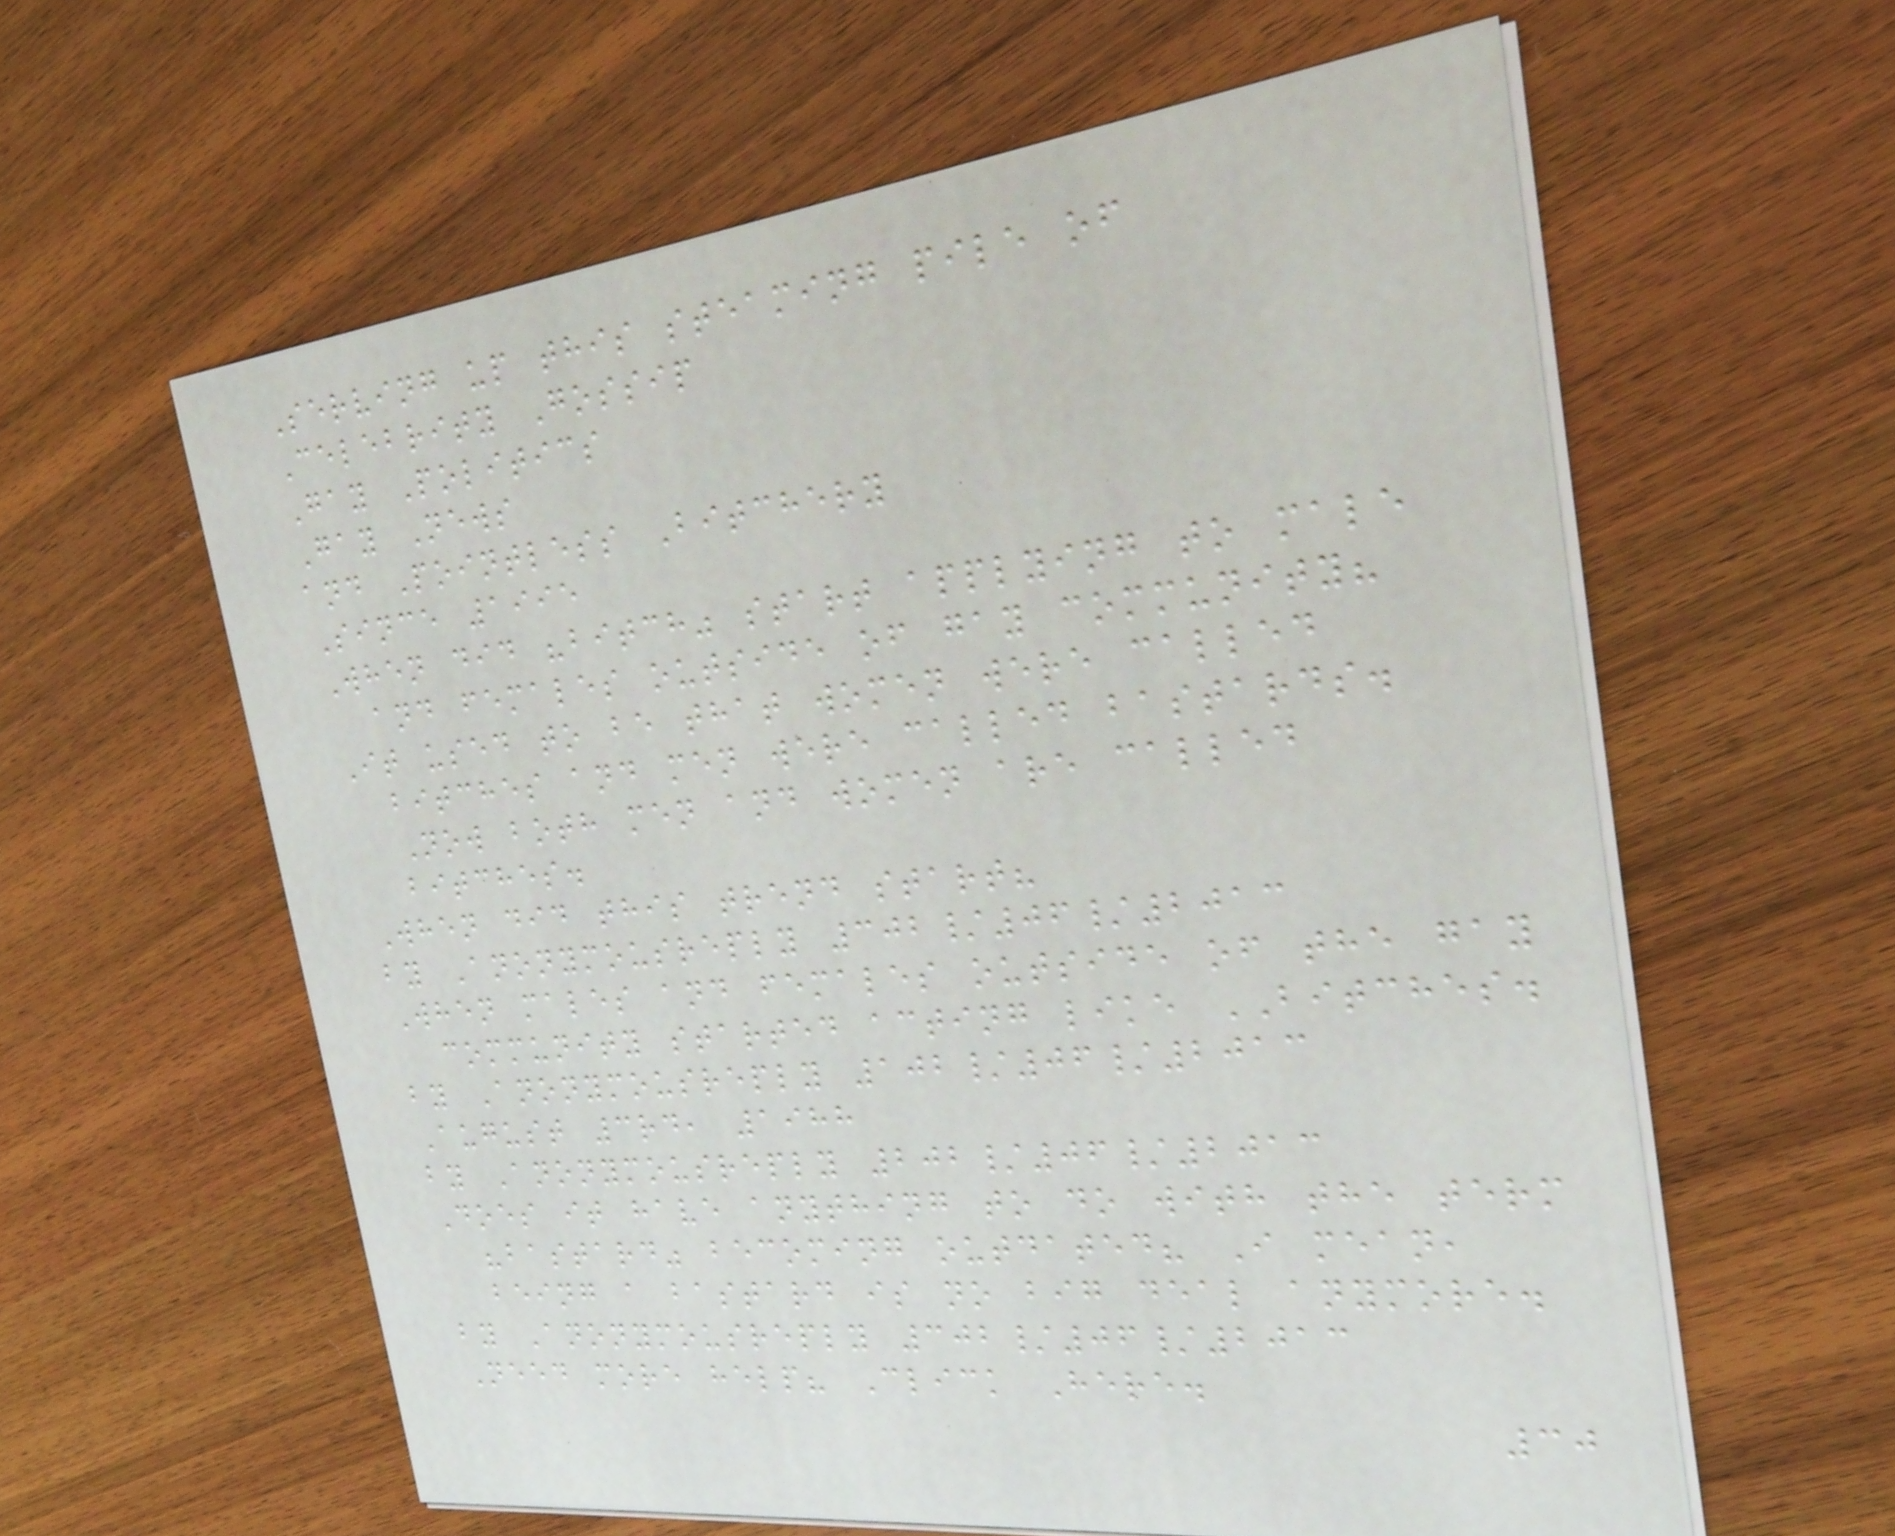Serving up this steaming pile of
Celebrity Gossip
Gay Politics
Gay News
and Pointless Bitchery
Since 1995
When did "bitch" start applying to male
and females outside of gay community?
It used to be that women were called
bitches and men were called bastards.
Now both men and women are called
bitches.
When did this trend start?
by Anonymousreply 302/06/2013
When males and females outside of the gay
community started acting like BITCHES.
by Anonymousreply 102/06/2013
August 3rd, 1988
by Anonymousreply 202/06/2013
Does it have anything to do with the term
"bastard" becoming outdated? I mean,
being a bastard is no big deal anymore.
by Anonymousreply 302/06/2013
Need more help? Click Here.
30
